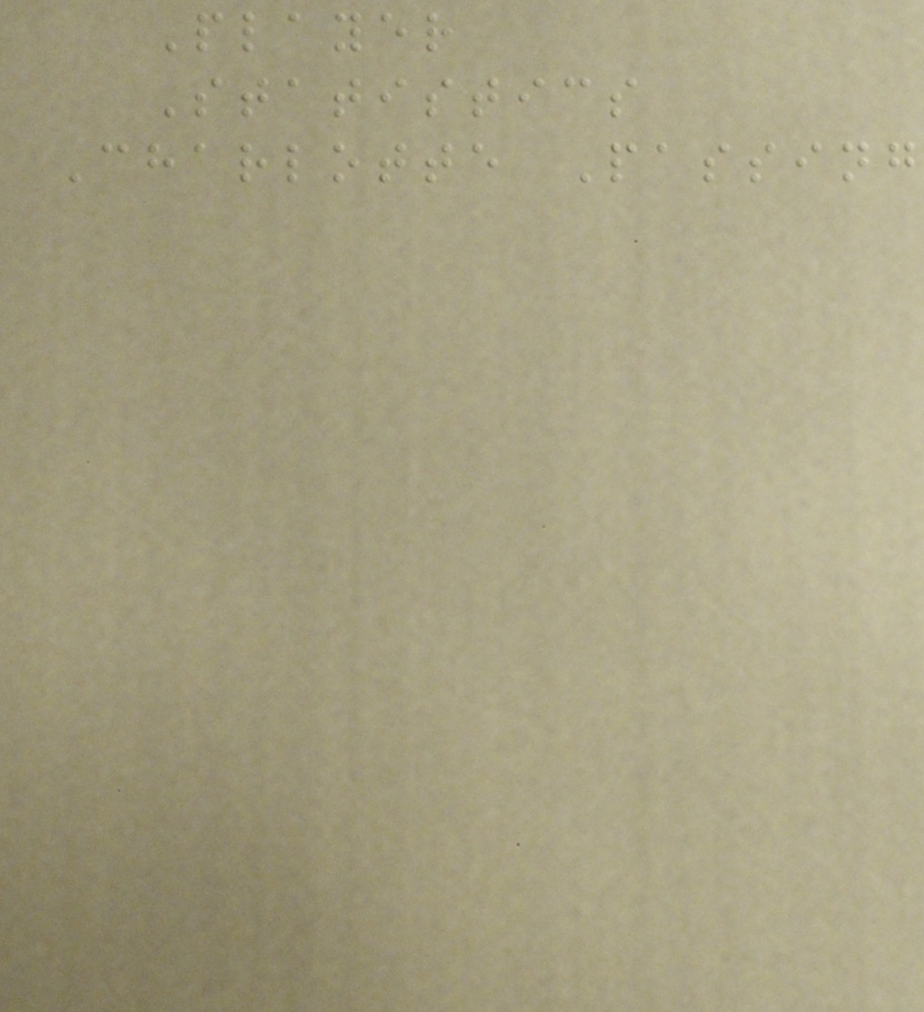Player
Statistics
Charlotte Passing
